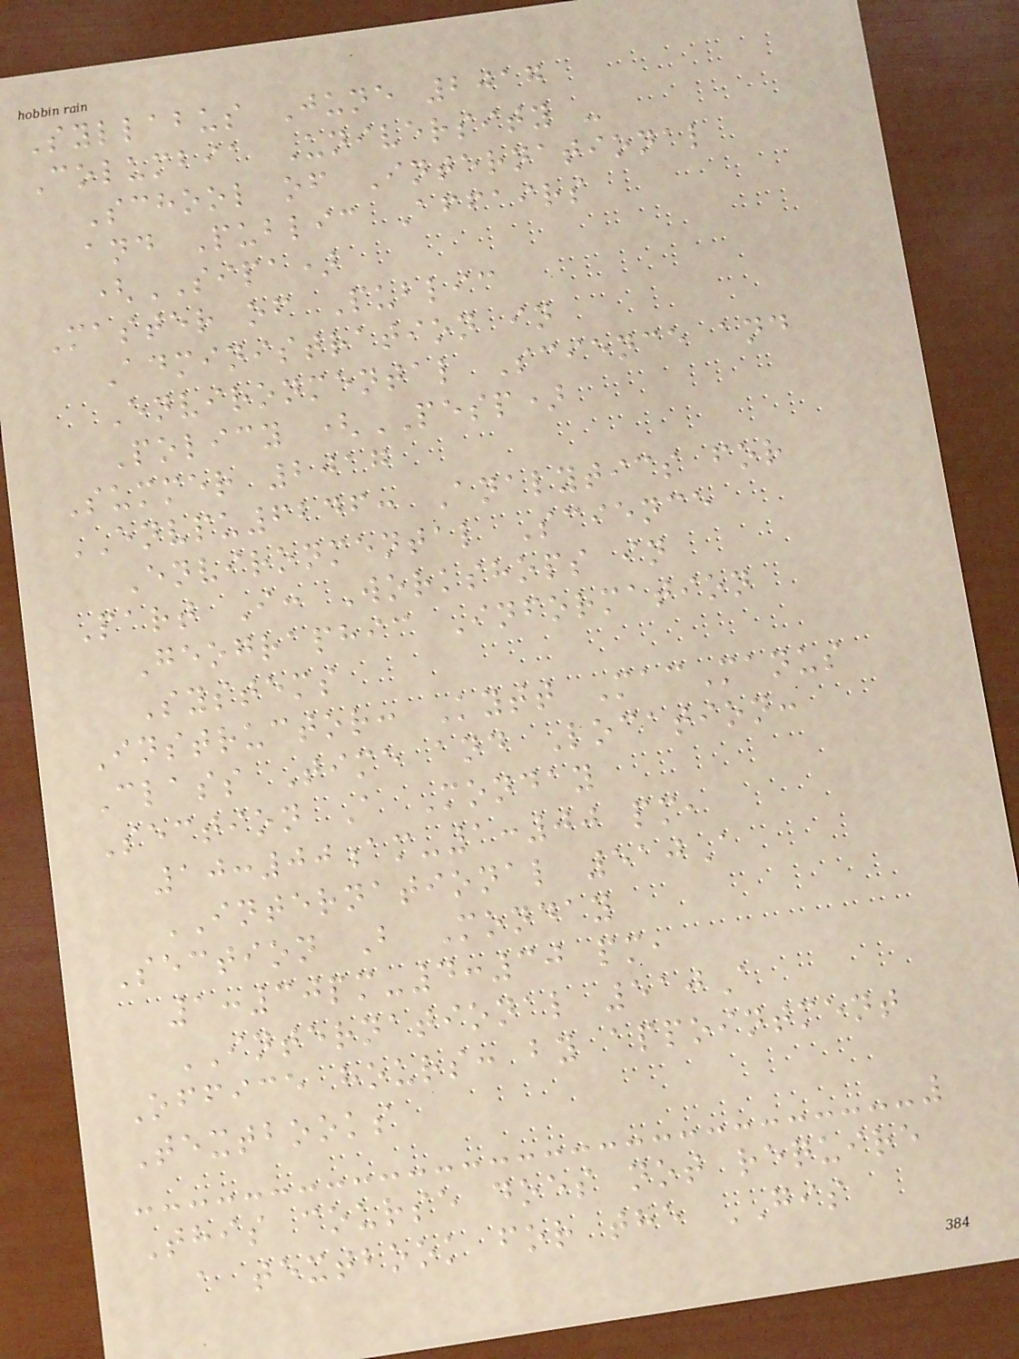Syllabus June 2017
Columbia University -
School of International
and Public Affairs
(SIPA)
Master of Public
Administration in
Environmental Science and
Policy (PESP)
Summer 2017
ENVPU6246: Analytics for
Environmental Science
Part I: Workshops in
Geographic Information
Systems
Instructor: Kytt MacManus
Class Time and Location:
Section A Monday
10:00am-1:00 pm,
INTERNATIONAL 510A
Section B Monday
1:30pm-4:30 pm,
INTERNATIONAL 510A
Office hours: by appointment
Textbooks
This course does not require
a textbook for the GIS
